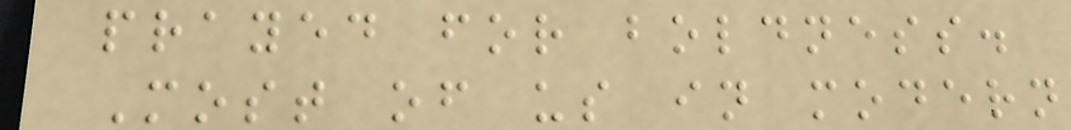prayed for boldness.
Most of us in modern
